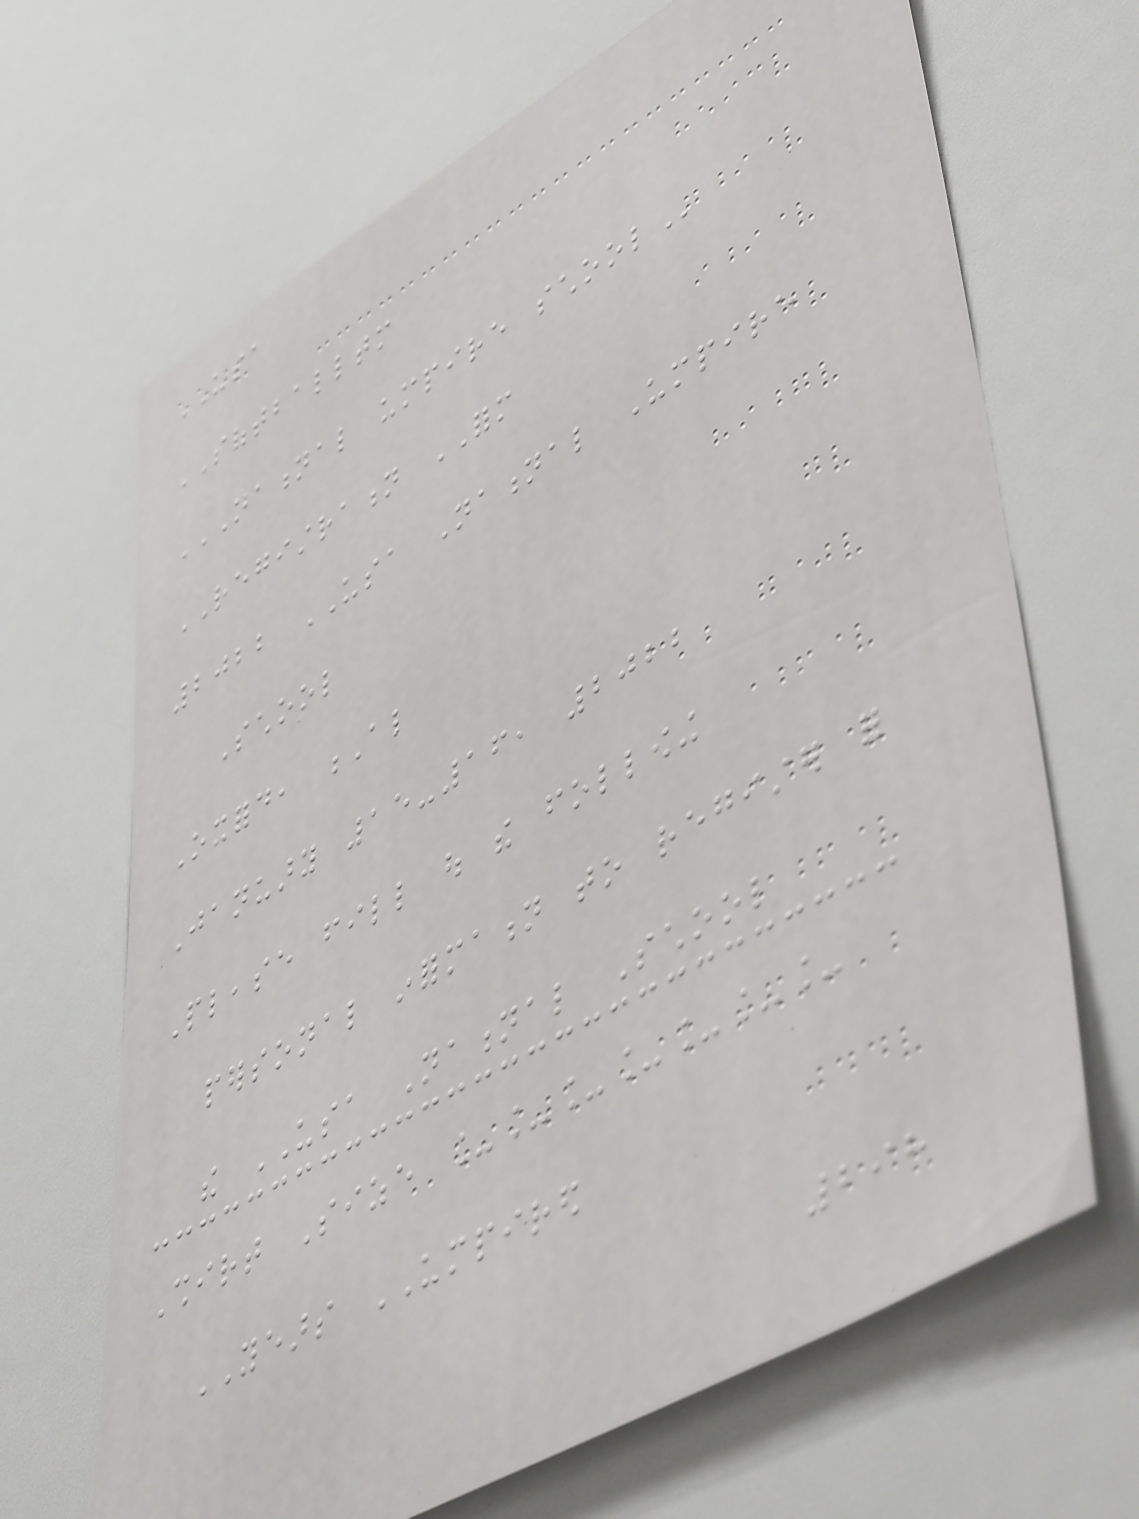USA
SOFTBALLTM
NATIONAL UMPIRE SCHOOL
REGISTRATION FORM
2022 USA National Umpire
School
Oxford, Al
January 15-16, 2022
Please fill out the following
personal information to register for
the USA National School
Shirt Size _______
YEARS UMPIRED
298
